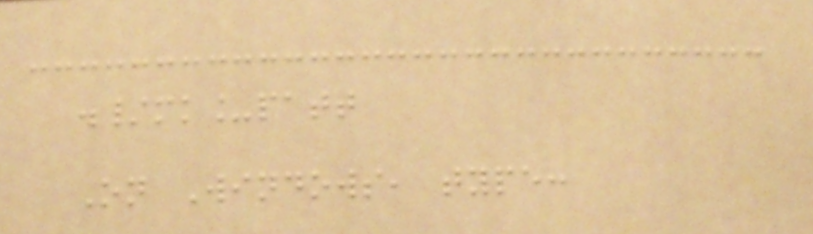./mk_patt
On Windows, type:
